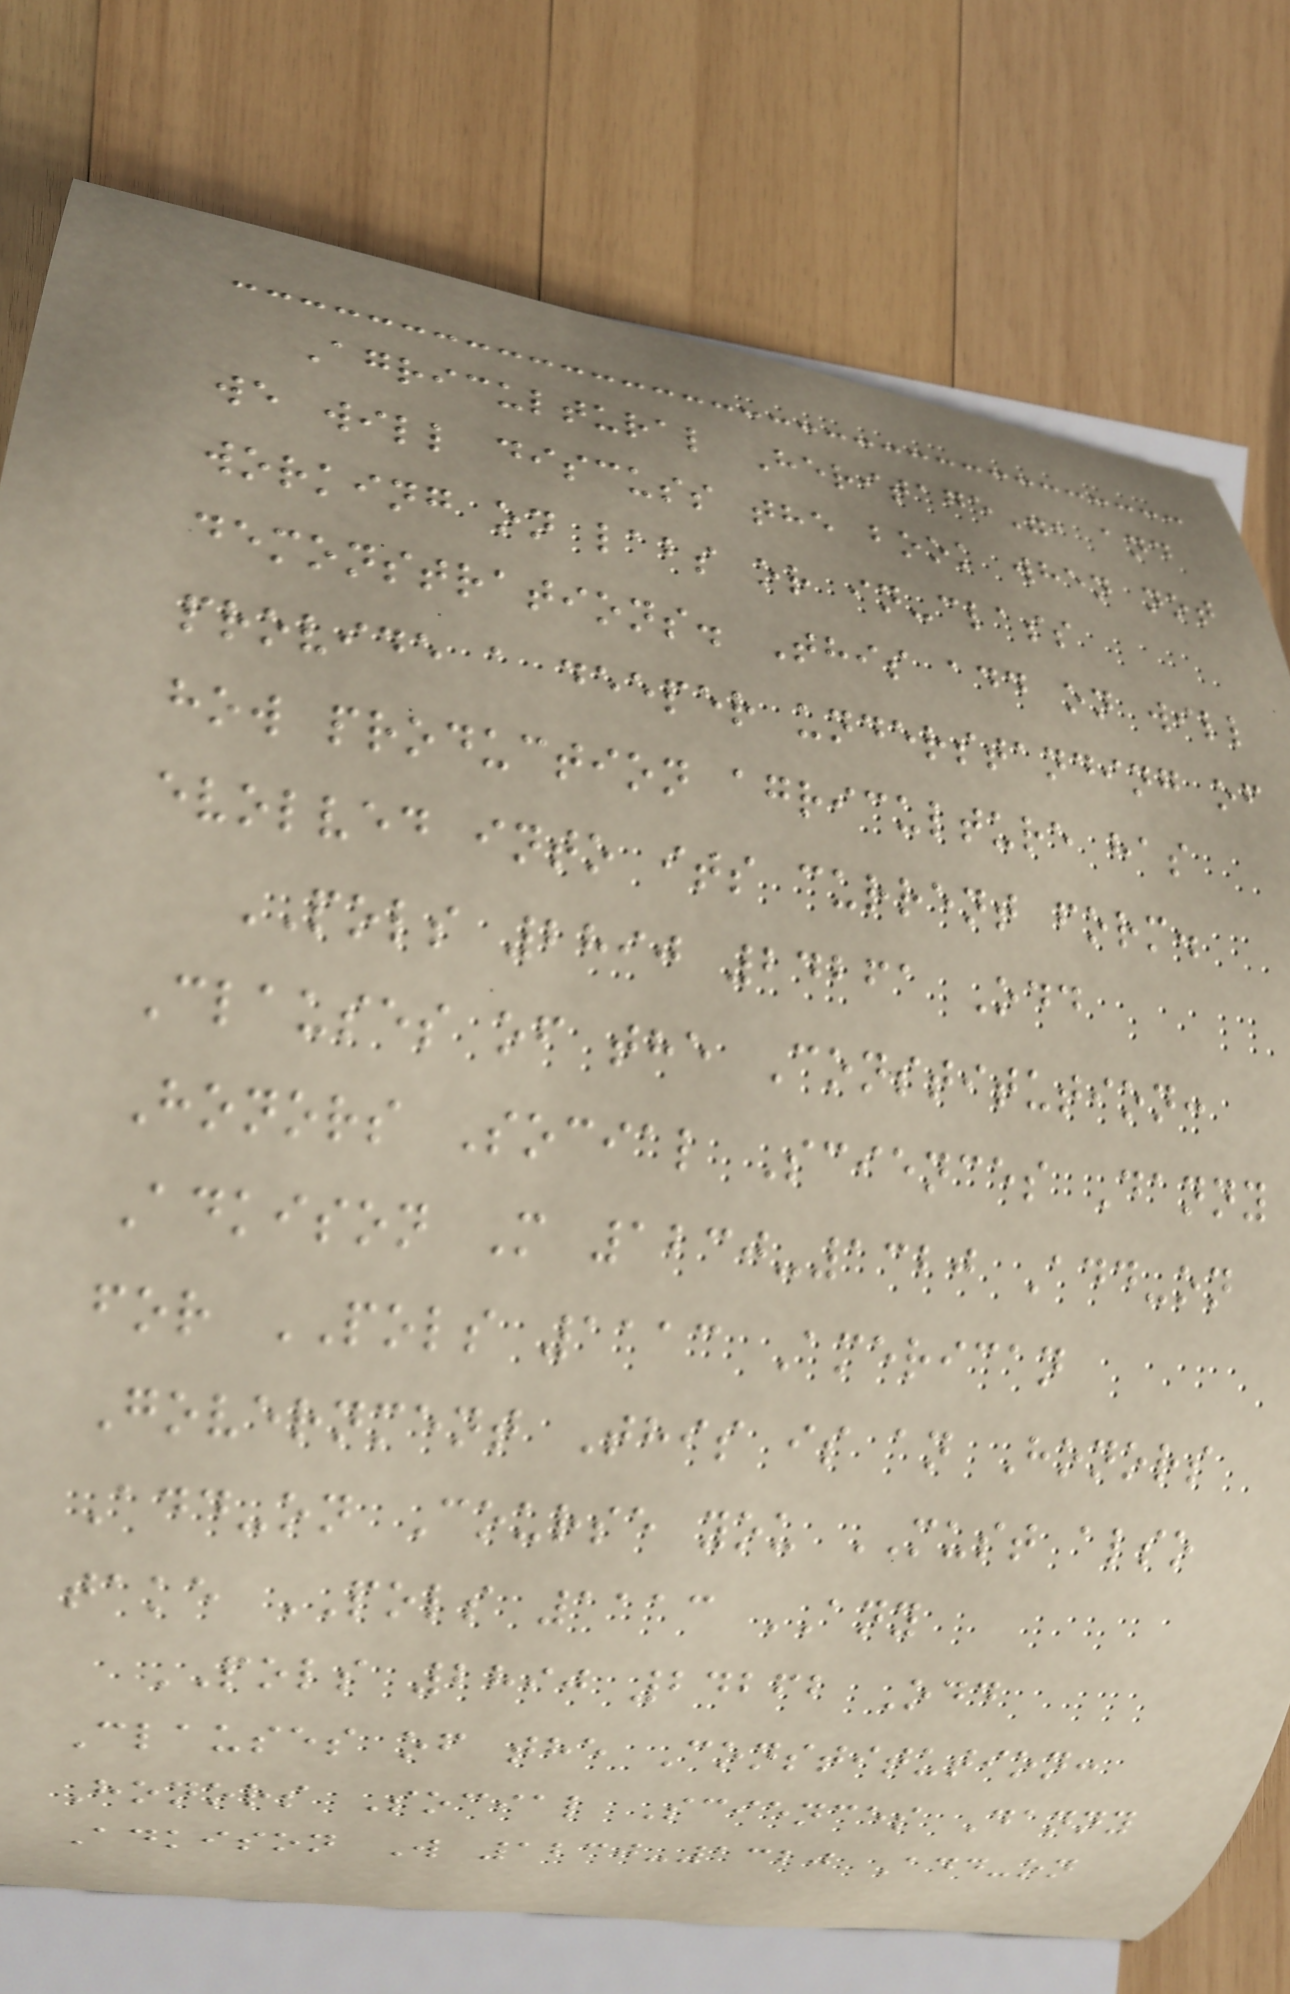Agricultural Heritage", and
we will discuss the book when not
working on labs or in-class
demonstrations. This add on will
provide a deeper understanding of
how production agriculture has
evolved into its current form.
POLS 2890 24261 Odd
Clauses of the Constitution:
Honors Social Sciences Danny
Adkison M 1230-1320 Add-on
for POLS 1113 American
Government This is an Honors
Add-on Course you MUST also
take POLS 1113 ANY
POLS 2890 24262 Odd
Clauses of the Constitution:
Honors Social Sciences Danny
Adkison W 1230-1320 Add-on
